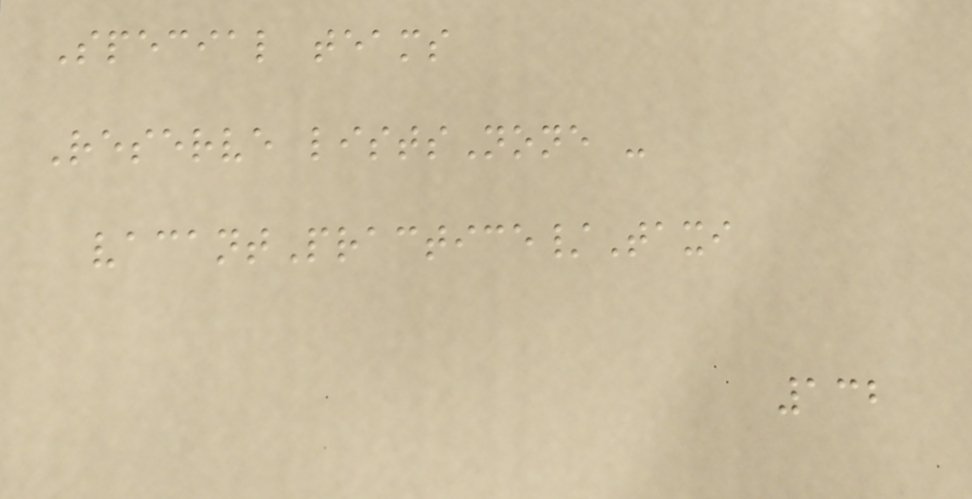Special teams
Reserve listsNone -
vacantPractice/Taxi
132
